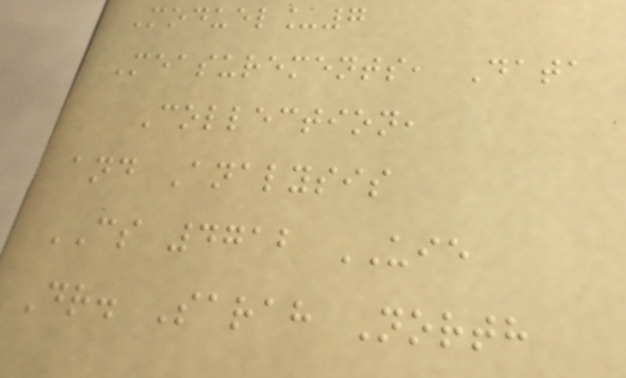Moduel_7
Measurements, Data
Collection,
and Analysis
CS 4712 UIE
Dr. Sarah North
